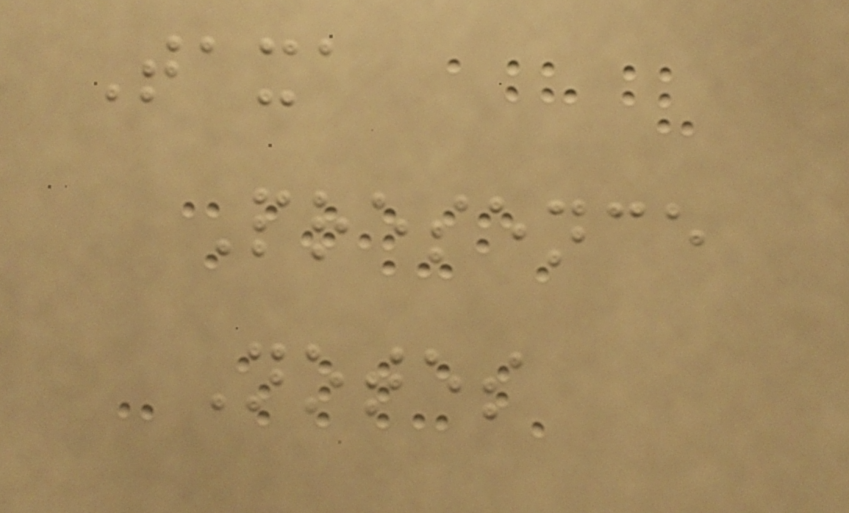Taxa
Presence
Notes
